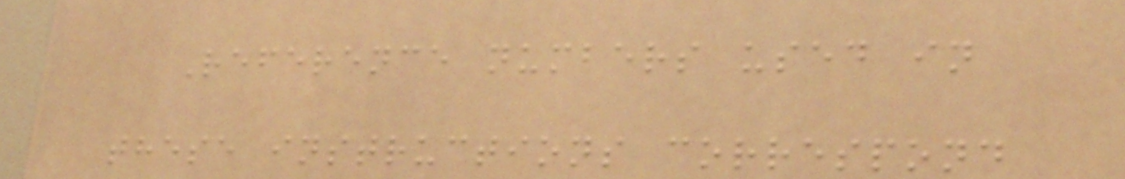Reference numbers used in
these instructions correspond
